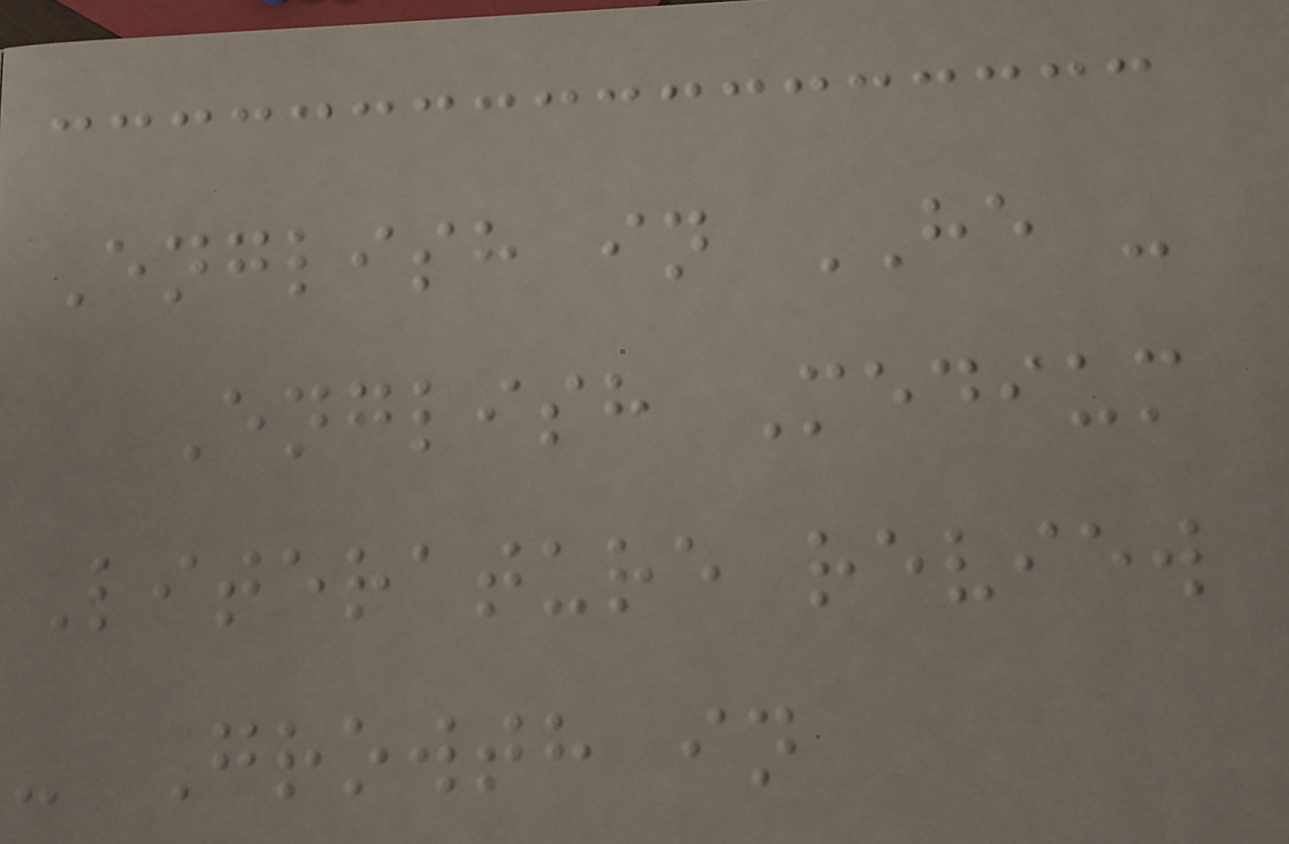English in HE -
English Medium
Literature review
- Growth in
